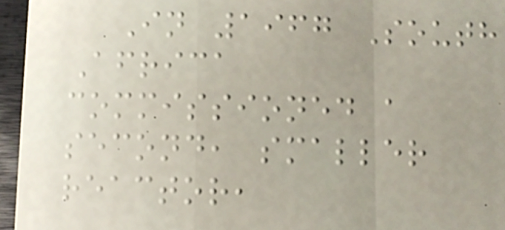In 1967 South
Africa
commissioned a
second, smaller
reactor,
